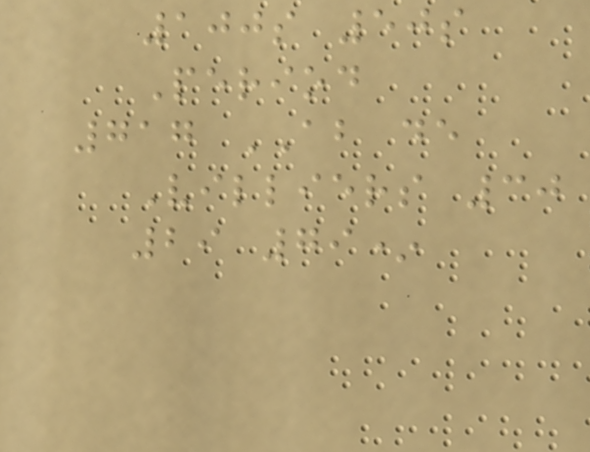100s 50s
Period
717 AB de
Villiers 30
29 79*
